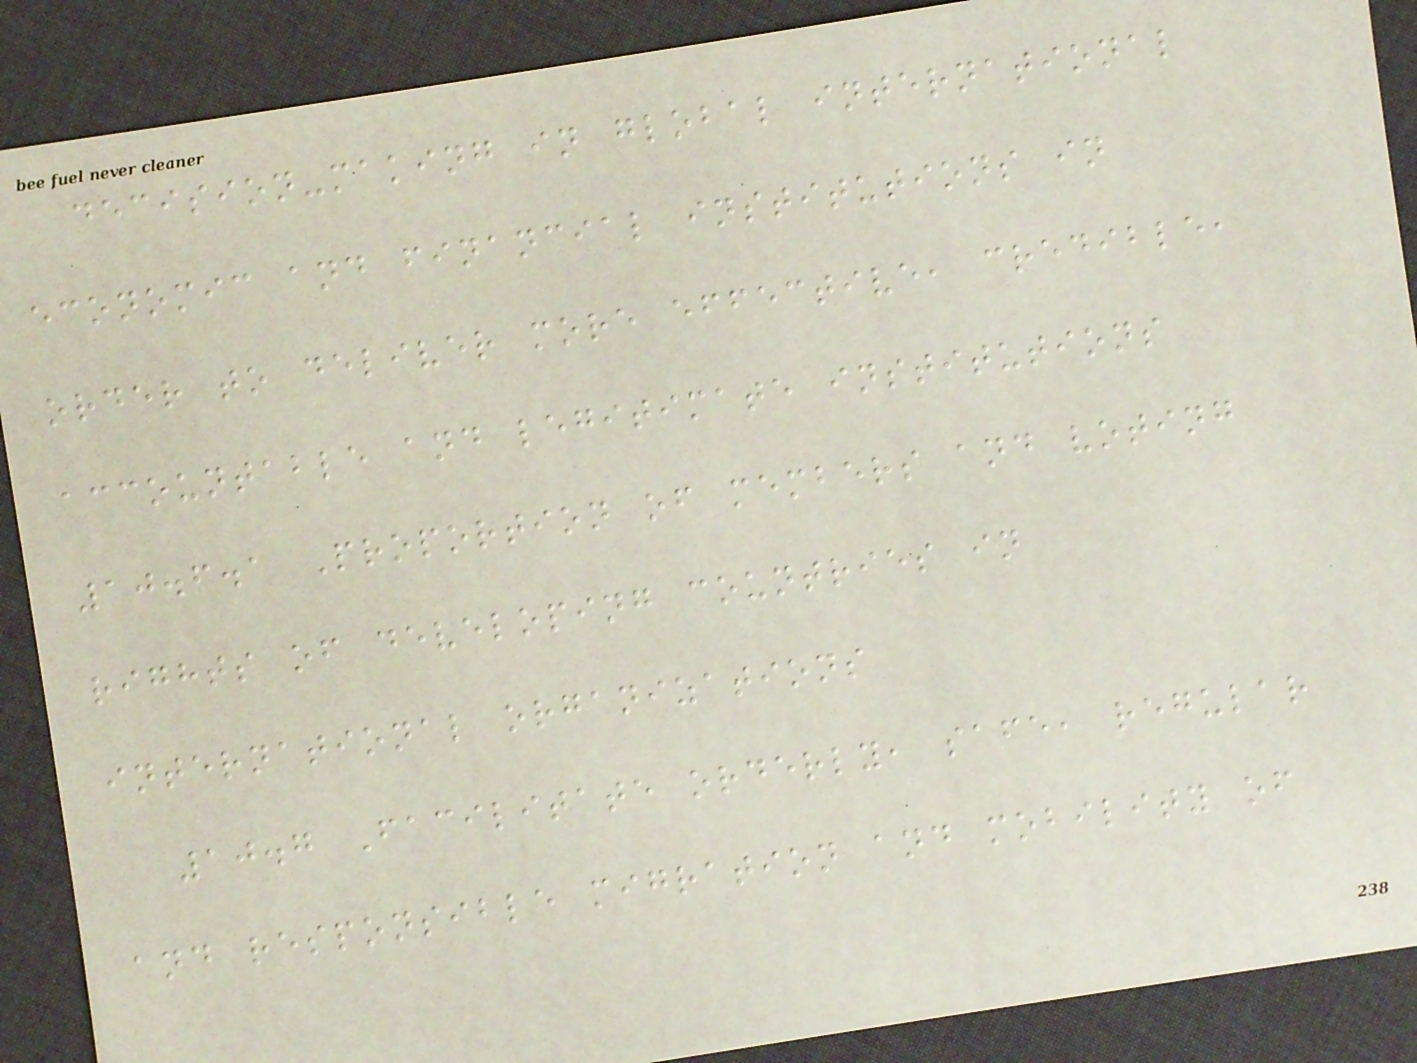decision-making in global international
economic and financial institutions in
order to deliver more effective, credible,
accountable and legitimate institutions
10.6.1 Proportion of members and voting
rights of developing countries in
international organizations
10.7 Facilitate orderly, safe, regular
and responsible migration and mobility of
